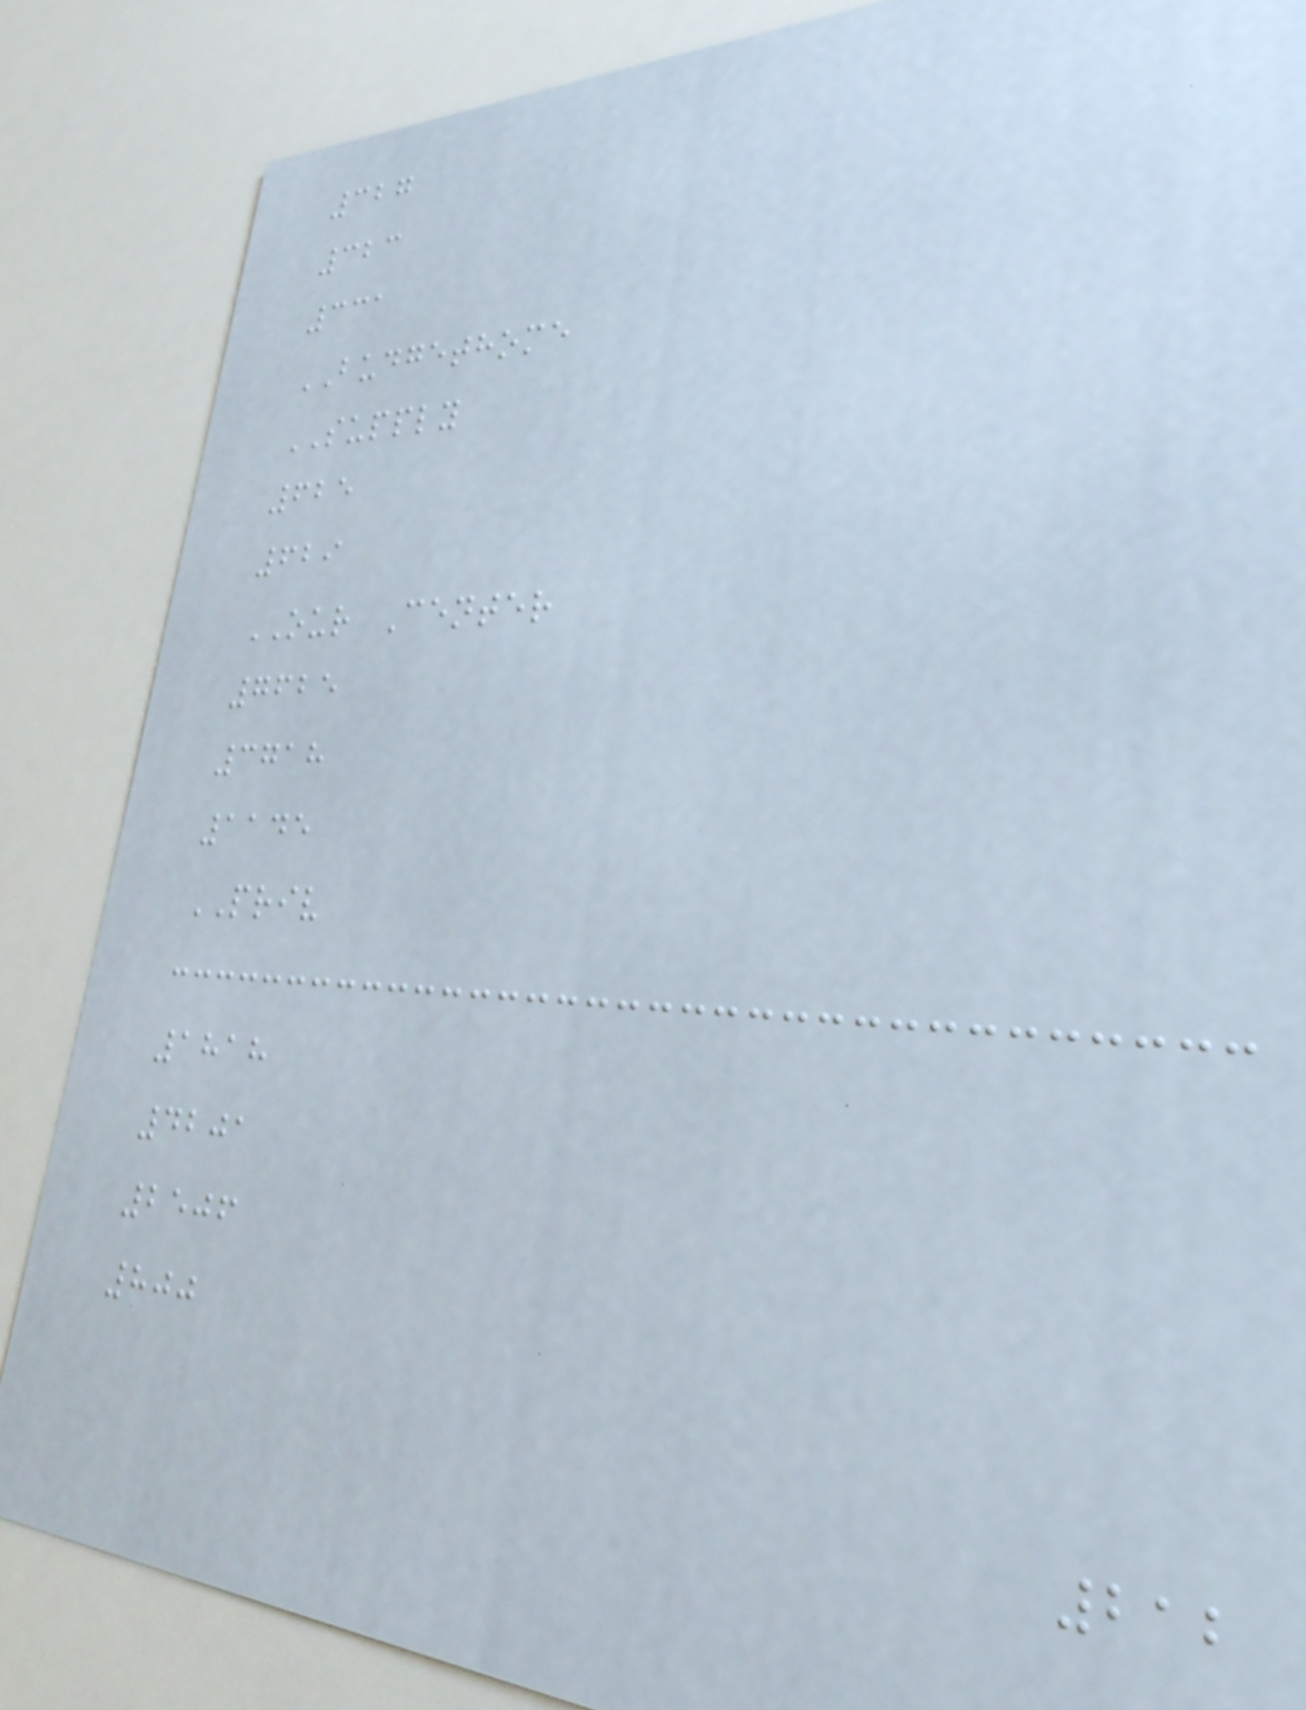327
323
331
BUDGETHOME
SUPPLY
625
629
OUR Center
7625
3718
1145
PRIV
1818
4201
2506
800
212
